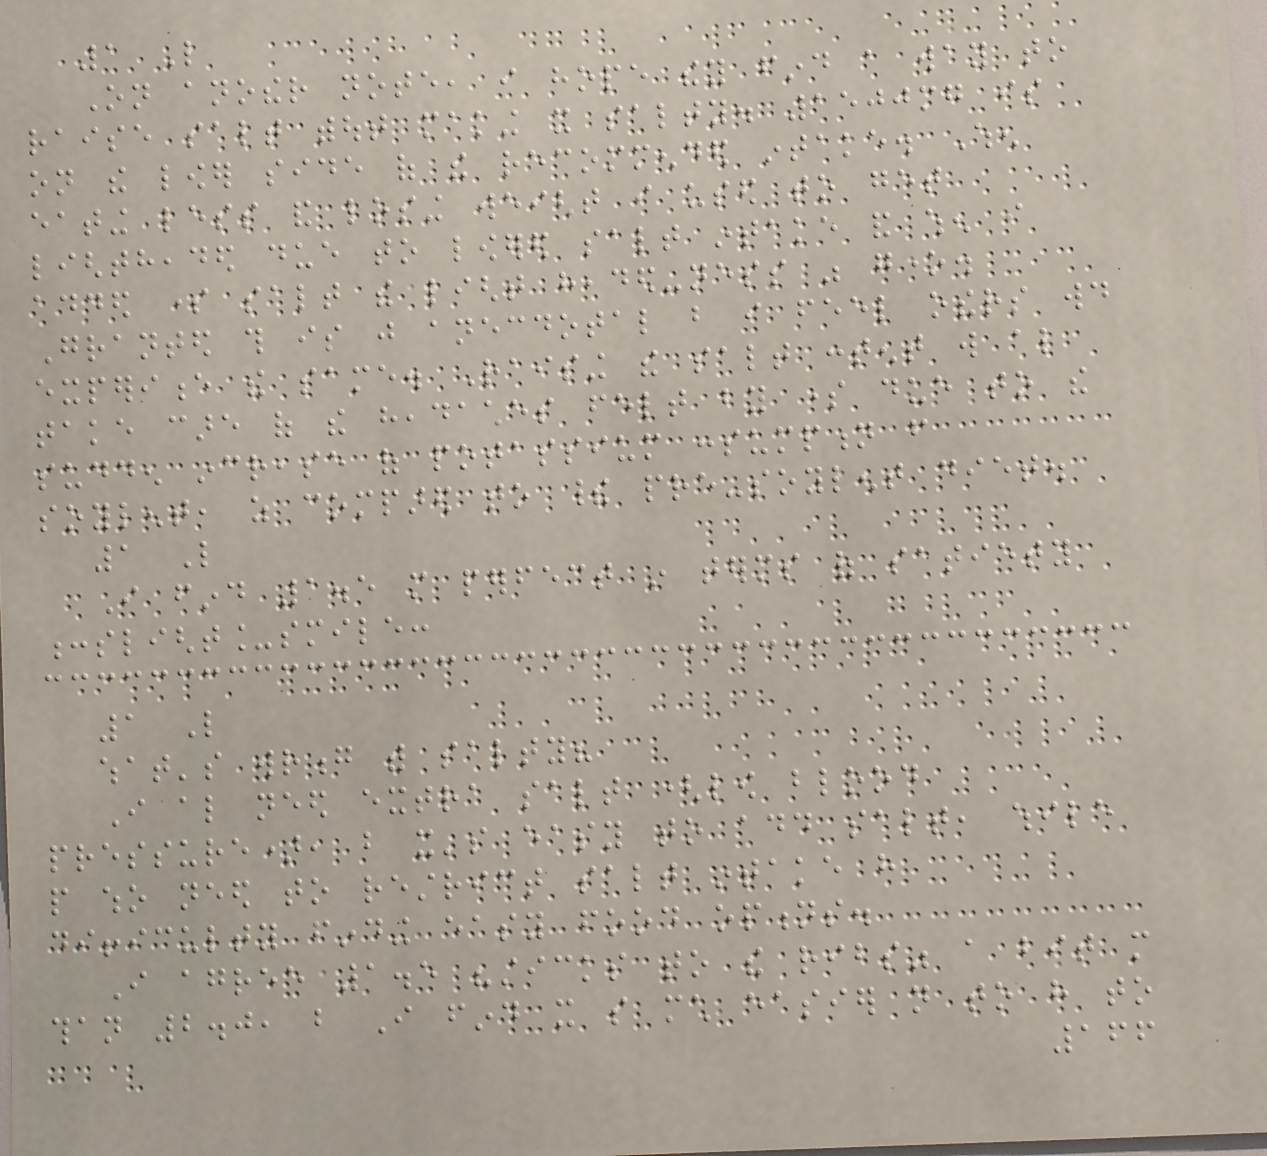1 Like
On another note, i hope they find a way to
raise salt without making it salty. 1500mg is
on the lower side of the recommended intake. When
eating less and losing weight i used to get
lightheaded due to lowered salt intake and when i
added some salt the light headed-ness was gone.
Granted this is just anecdotal but i feel others would
experience the same. Raising the salt content will also
take care of the headaches felt by some due to the
sudden increase of potassium consumption from
soylent, as compared to their pre-soylent diet.
1 Like
I find 1.5 more perfect in terms of satiety
:slight_smile:
1 Like
what's wrong with salty?
I also need extra salt (low blood
pressure), but it's easy to add salt, while
people who need to restrict salt intake have
difficulty finding easy food options.
I agree 1.5 "sticks to the ribs" a bit more
than 2.0, but I find it so much easier not to have to
166
